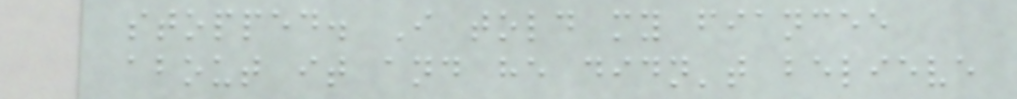stopped. I told my fiancee
about it and he didn't believe
